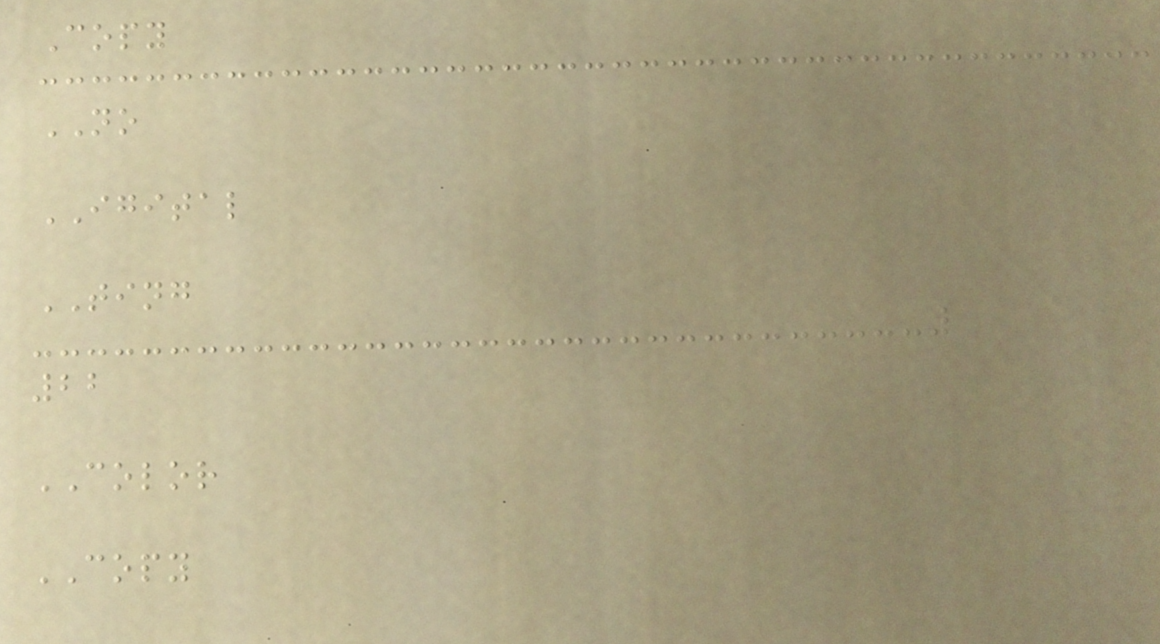Copy
NO
IGITAL
TING
22
COLOR
COPY
